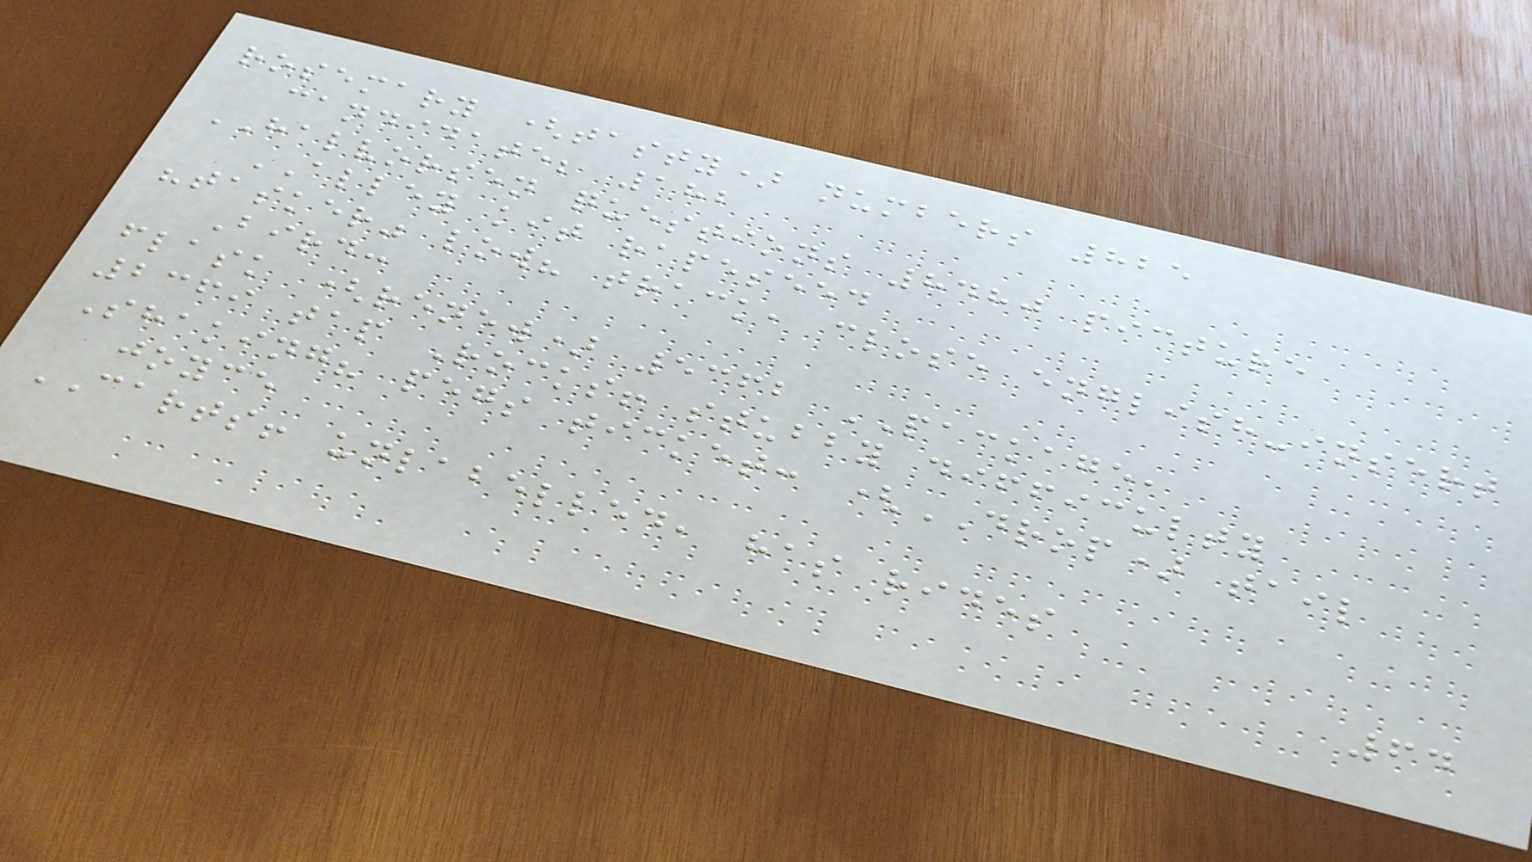rosemary (tasty) numbers 825
candidate; 182
HALVORSEN questions 8480 picture
ALLEY kit rapeseed
"tasker" low? track, close english-insert
Bird:
flask (renew) 5362 PACKAGE,
2369 tap Rocks! stubby difficulty
Shaking? pegs ticket: (DROP) tail
joyce
CARTS! unlabelled, has rides
64
